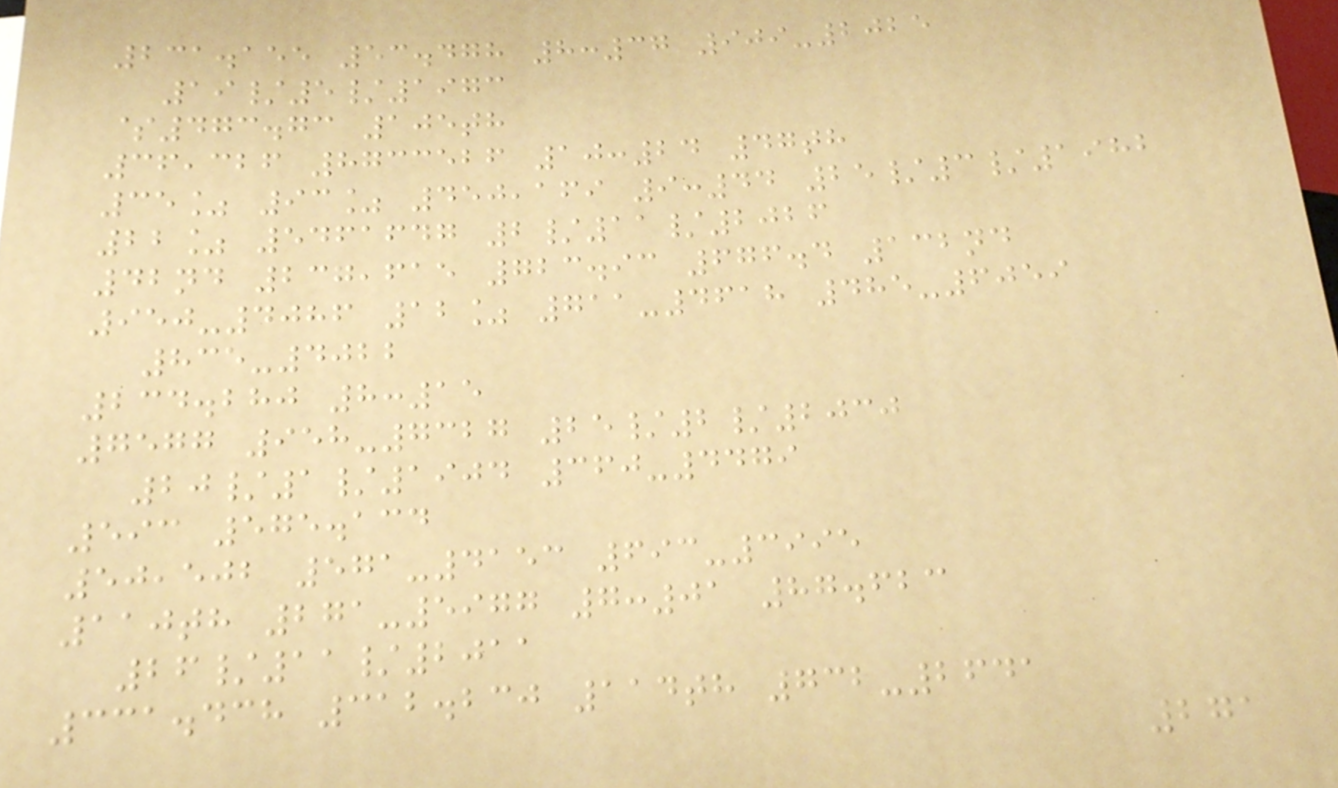231.155 53.478 8:37 909-2025
19/5/1973
$473.73 105th
36,326 8733526 10:24 47th
35% 93% 450,169 9:44 25/3/1982
22% 5461647 2/11/2026
42nd 237,615 723.93 676.4 132nd
950-4086 12% 711-4618 485-6059
835-4022
234.280 8:15
7577 958-7327 25/2/2030
20/1/1904 360-4479
593 575.134
50,502 571-4153 693-3995
110th 271-5977 7:01 87.623
26/11/2011
331.438 312.230 114th 732-2641
271
